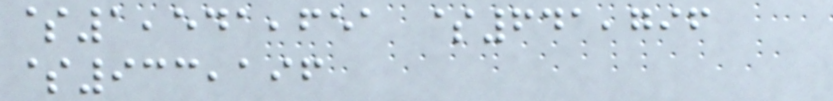$1,541,651 $641,796
$933,196
